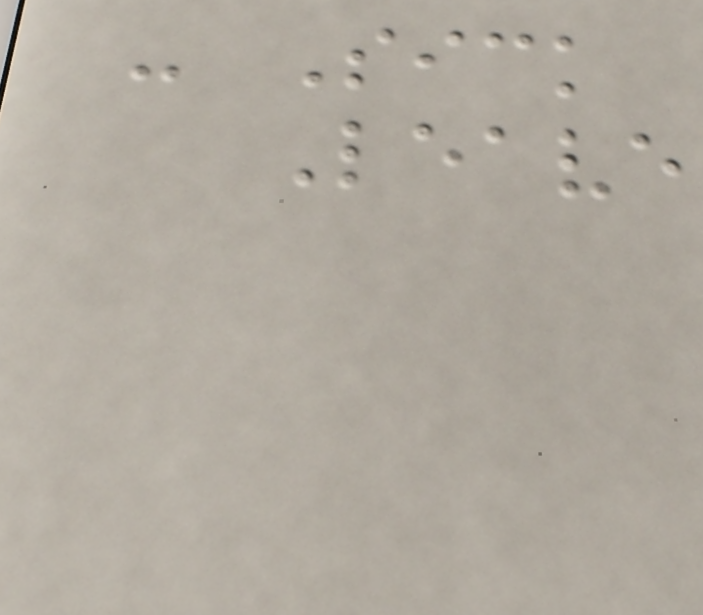- Sick
Leave
